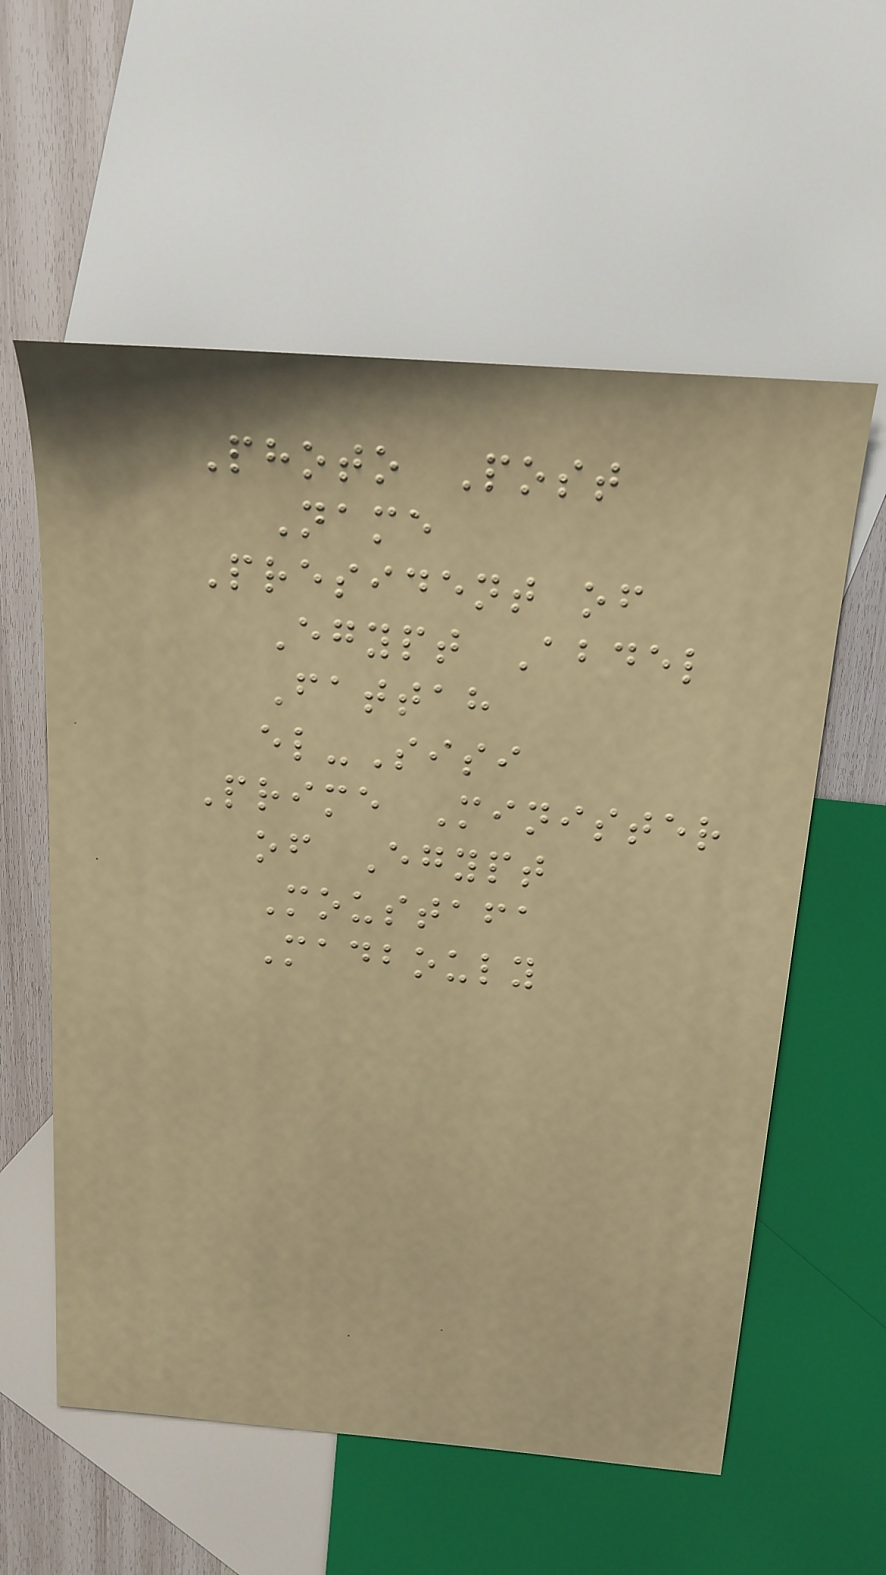Photo Post
Name
President of
Egypt Abdel
Fattah
el-Sisi
Prime Minister
of Egypt
Moustafa
Madbouly
